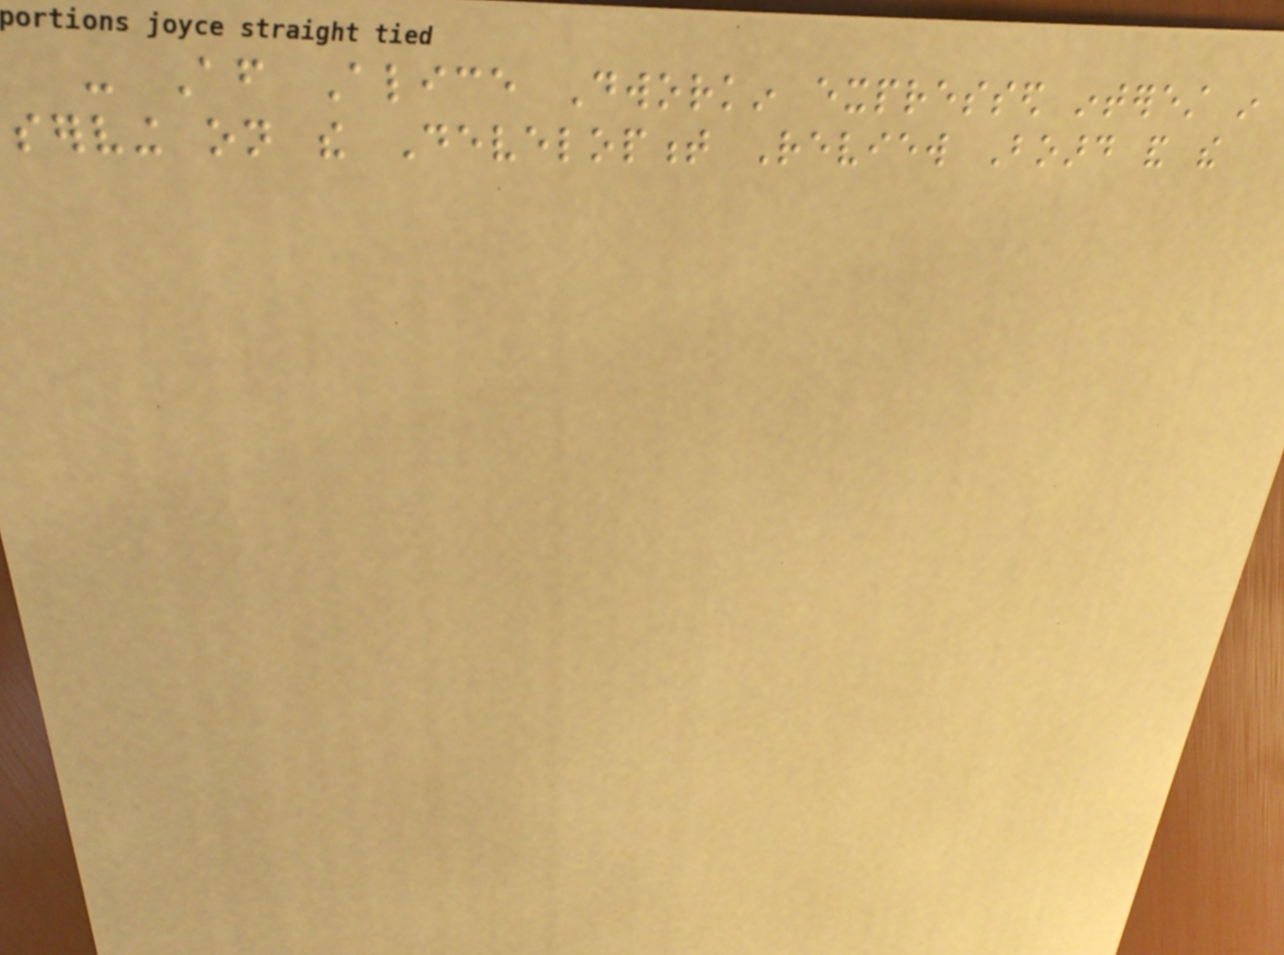- After Alice Dworkin expressed interest in
serving on the Development Review Board and the
